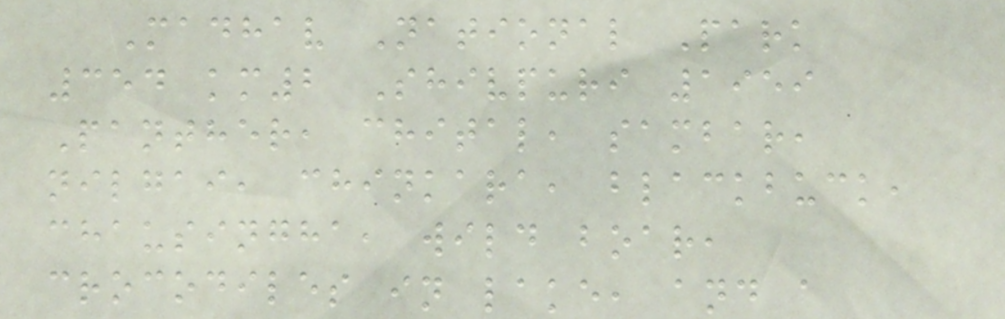Madhav National Park
354 km2 Shivpuri 1959
Panther, chital, sambar,
nilgai, chinkara, blackbuck,
chausingha, wild boar,
crocodiles in lake, and a
